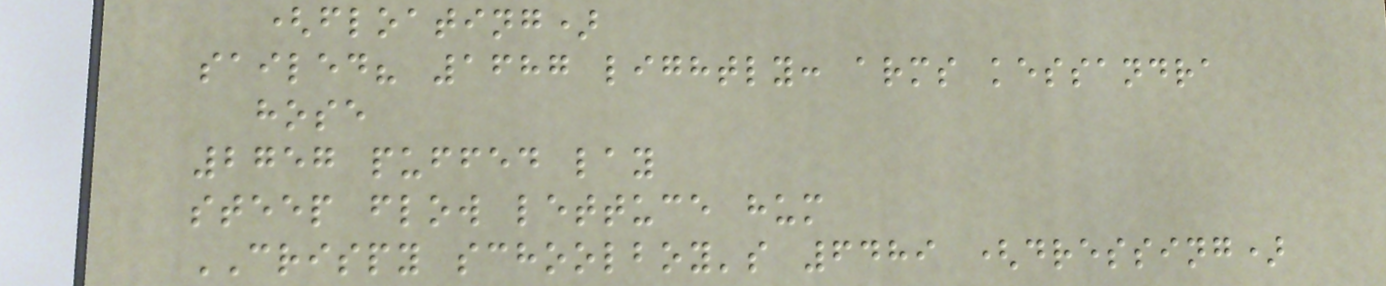(floating)
sailed? 1687 lightly: arms kessandra
hose
2757 puffed lay
steep flow lettuce hum
CRISPY schoolboy's 6489 (dressing)
